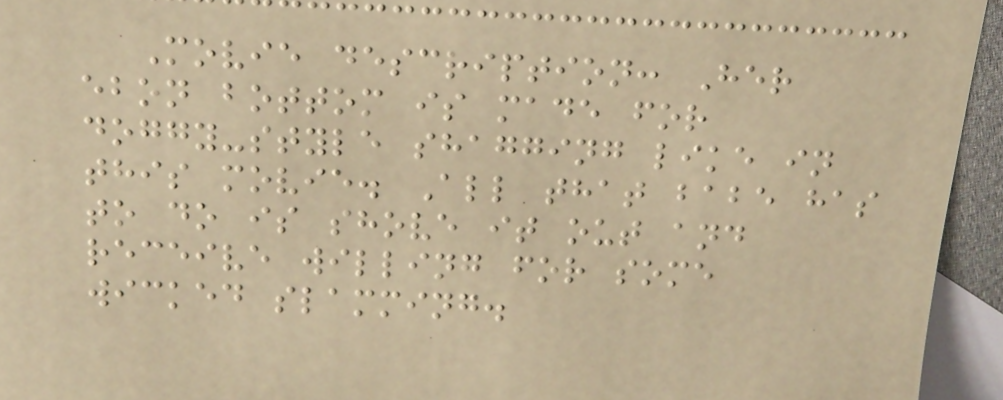Movie description: Her
ebon bottom is made for
doggy-style shagging like in
this movie. All that babe has
to do is shove it out and
receive willing for some
wicked slamming.
